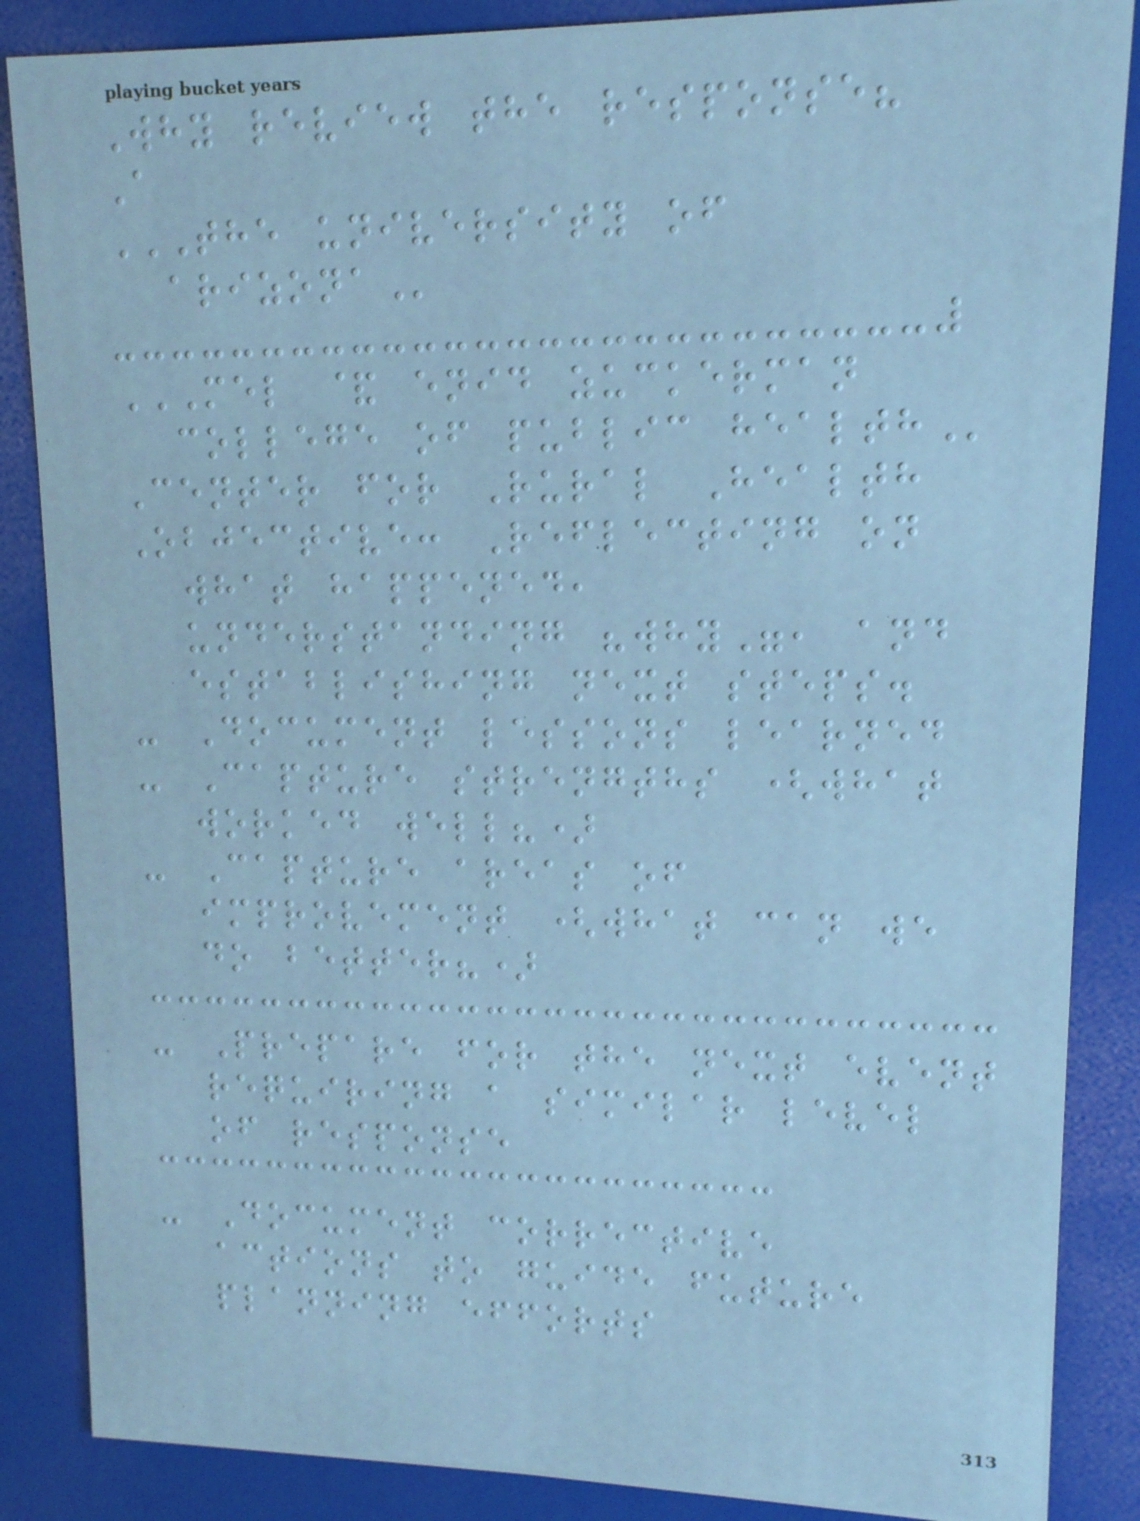Why review the response?
A
THE UNIVERSITY OF
ARIZONA
MEL & ENID ZUCKERMAN
COLLEGE OF PUBLIC HEALTH
Center for Rural Health
Objective: Reflecting on
what happened,
understanding "why", and
establishing next steps.
- Document lessons learned
- Capture strengths (what
worked well?)
- Capture areas of
improvement (what can we
do better?)
- Prepare for the next event
requiring a similar level
of response
- Document corrective
actions to guide future
planning efforts
